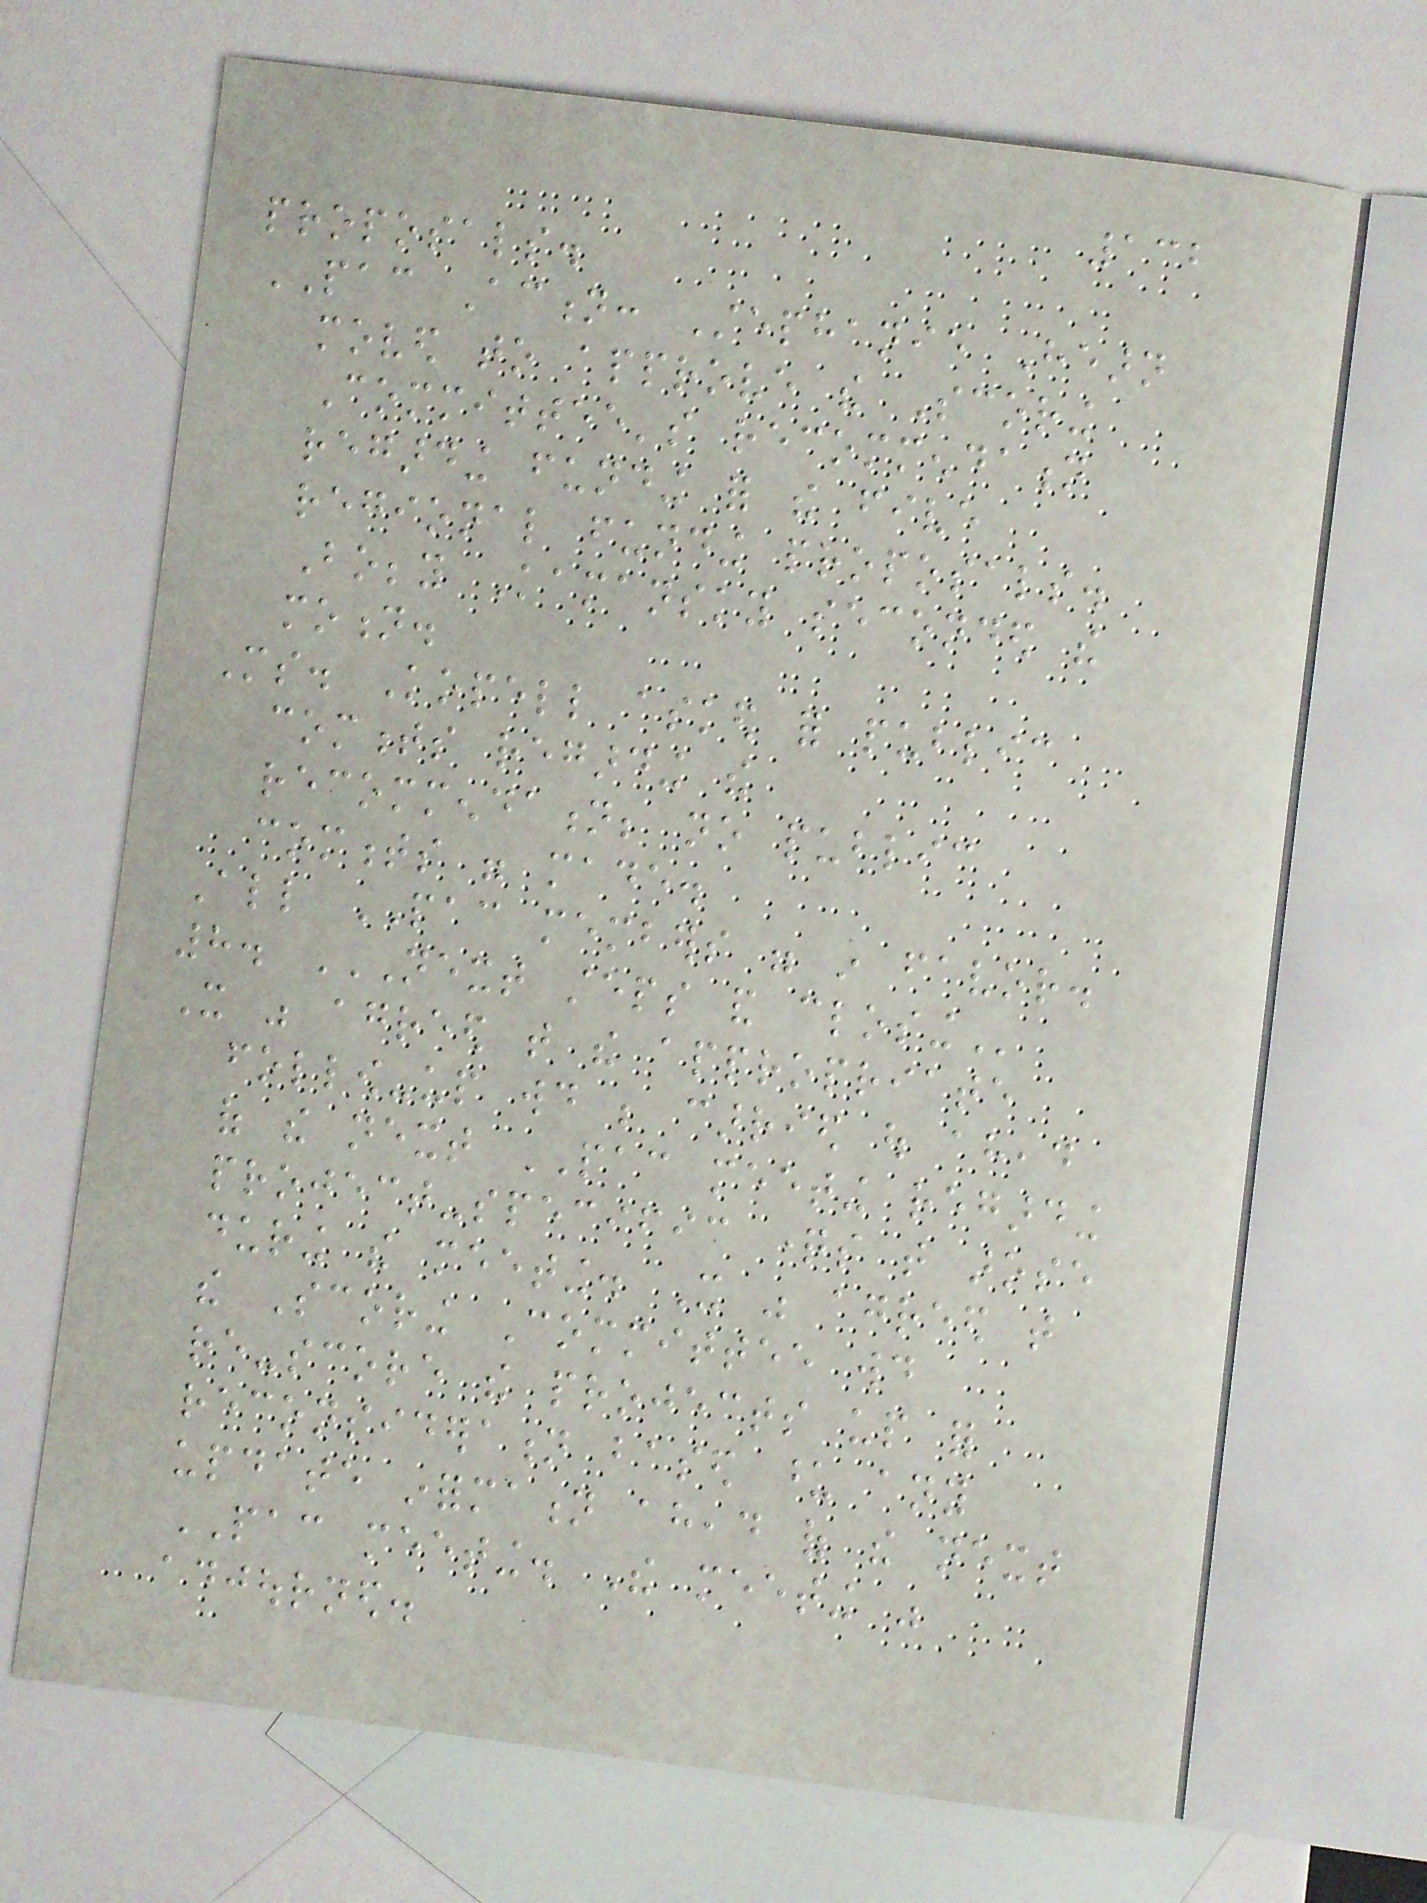132
proposals.
PAC Action: Stephanie Hearn
moved to approve the Scoring
Committee's recommendation
regarding funding for the five
regional funding proposals.
Bobby Kamansky seconded the
motion.
Ms. Kopell asked for public
comments regarding the
recommendation; no public
comments were made.
All PAC members were in favor.
8. NEXT STEPS AND CLOSING
It was agreed that the appropriate
follow-up would be carried out ahead
of the next PAC meeting regarding
project-specific questions that arose
during the meeting. It was agreed that
the Scoring Committee would
re-score the projects up for
reconsideration based upon any
update information ahead of the next
PAC meeting. The meeting was
adjourned.
